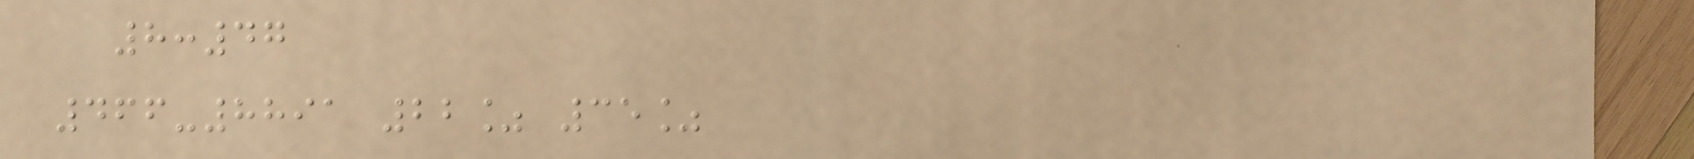8:47
466-8891 22% 35%
